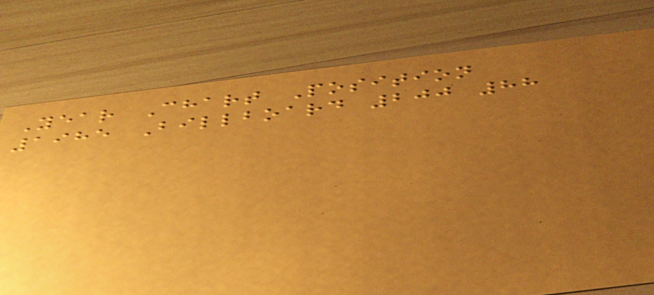Year Chart Position
1985 Billboard 200 88
